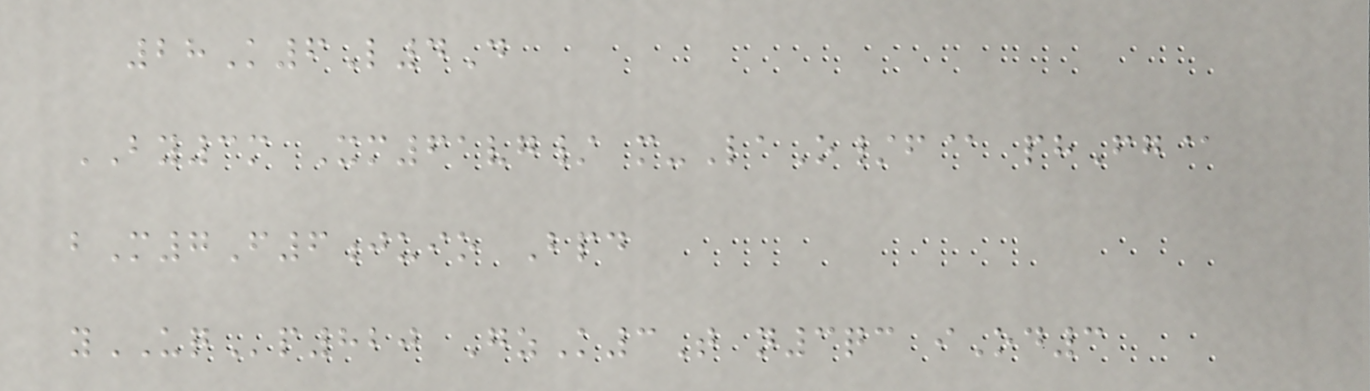28K6L4D
BY3m Xm61vg/ m-LaO/f@ phFg@
bM7F6juio Bpd
yUQp820 GzK3T n3qc iOd3
